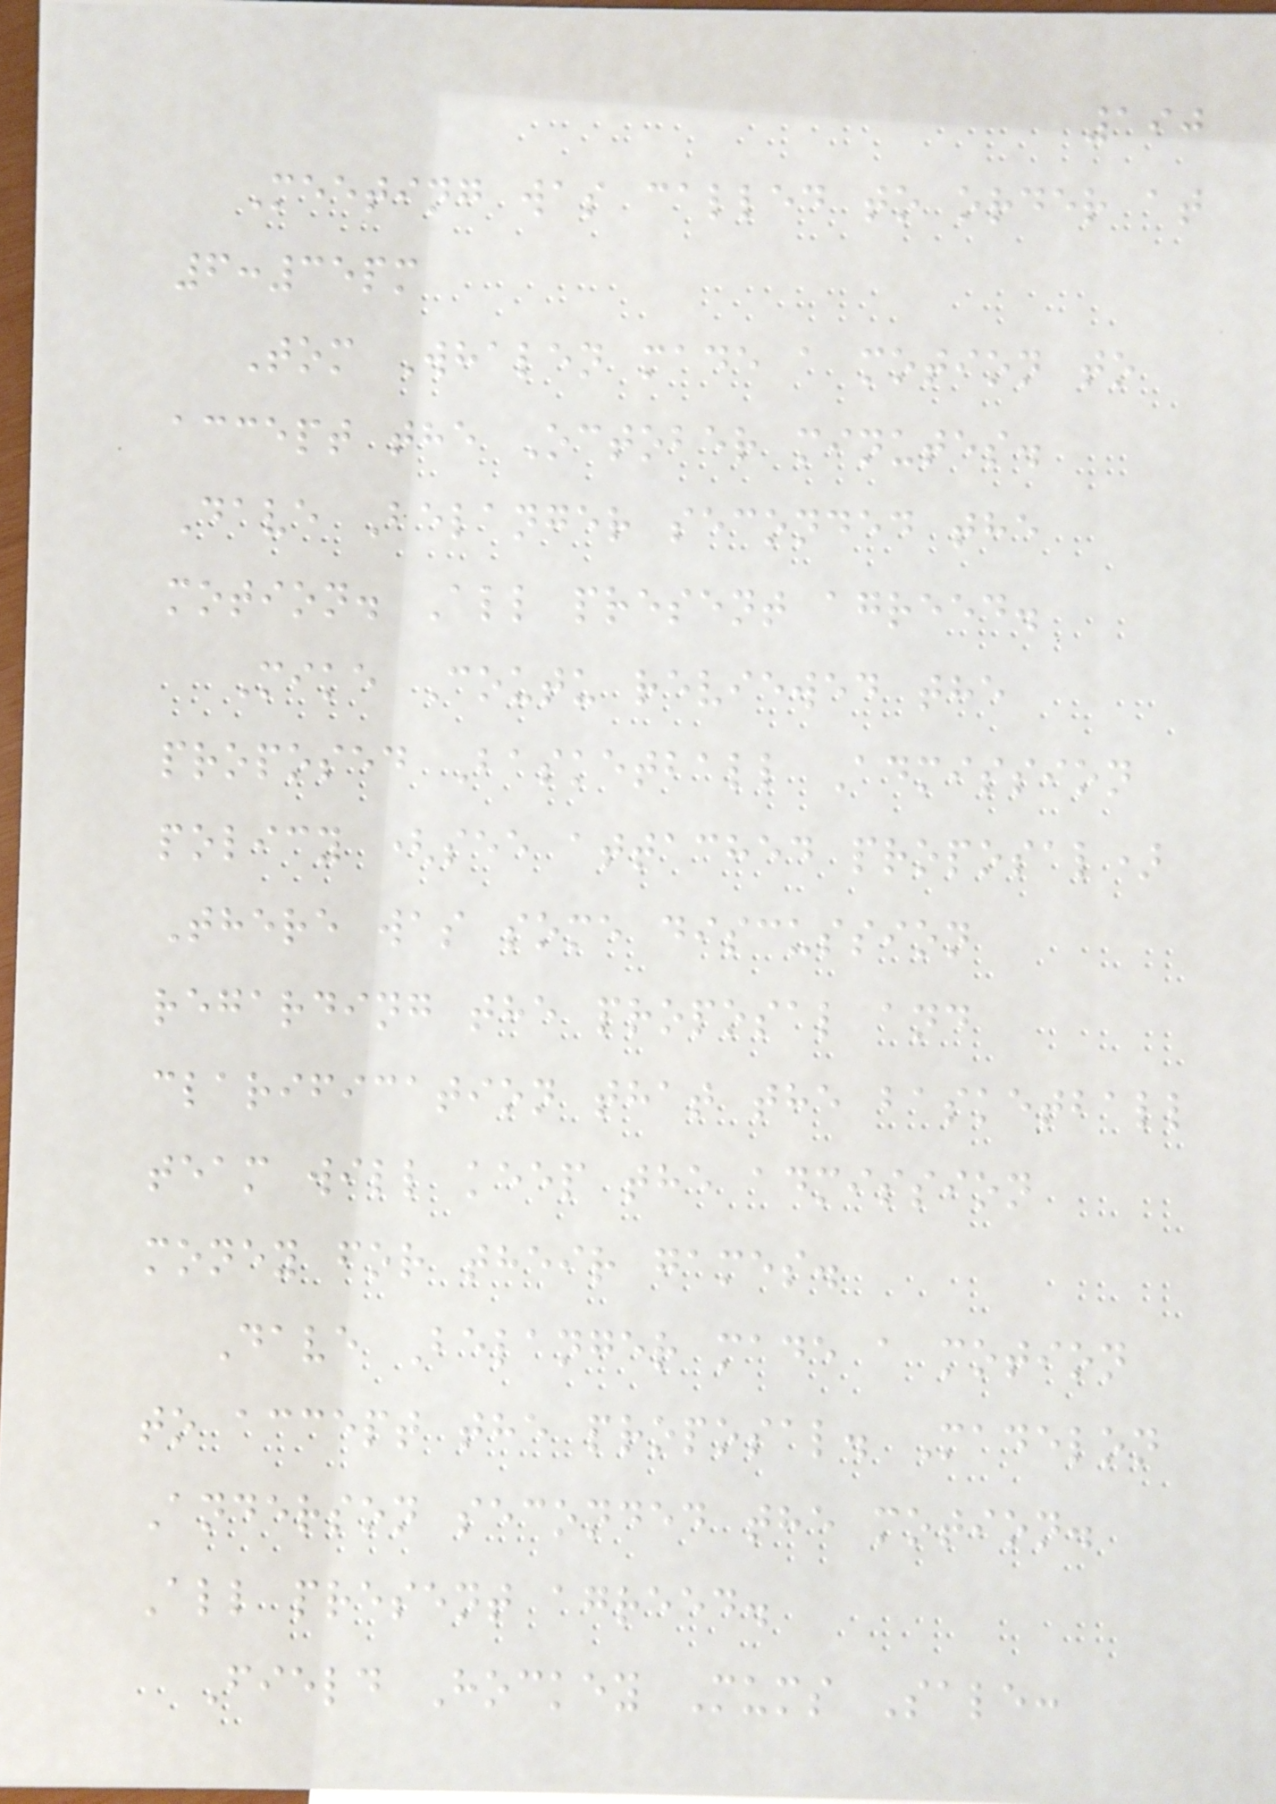190
Meeting was called to order at
6:35pm
Tom Whalen made a motion to
accept the October minutes.
Dave Belanger seconded the
motion. All present agreed.
Mike Coutu reviewed the
proposed Basketball Admission
policy (see attached proposal)
There was some discussion
regarding the proposal and
clarification that the basketball
team will keep the admission
money for their games.
Dave Belanger made a motion
to accept the proposal. Madelon
Anderson seconded the motion.
All present agreed.
Field Hockey Mums Sale:
